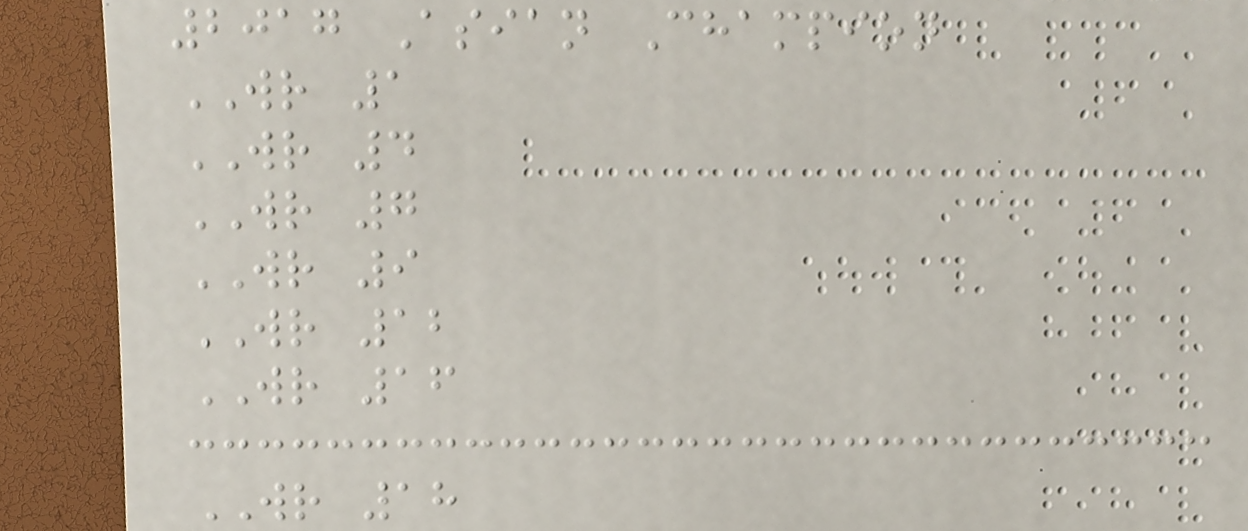2017 Asian Champion
WR 1
WR 4
WR 7
WR 9
WR 12
WR 16
WR 18
